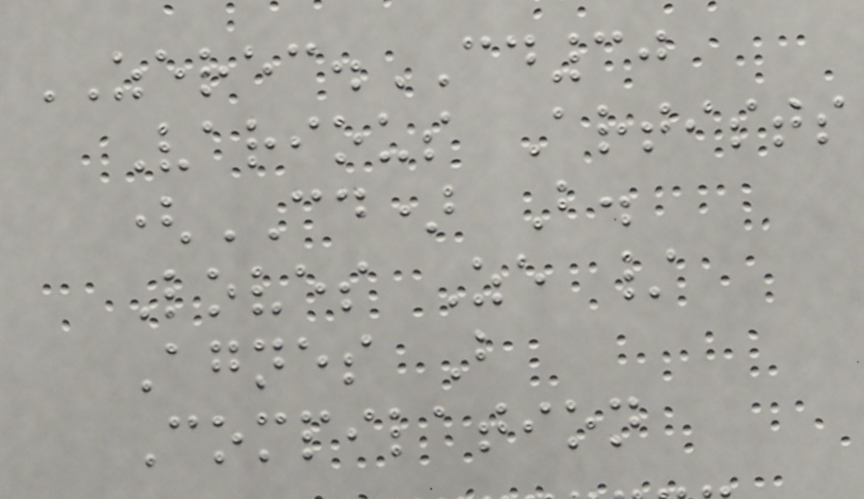ZEREC.CD30
Various Artists
(CD) B.
Loves Ze /
Agnes B
Compilation
